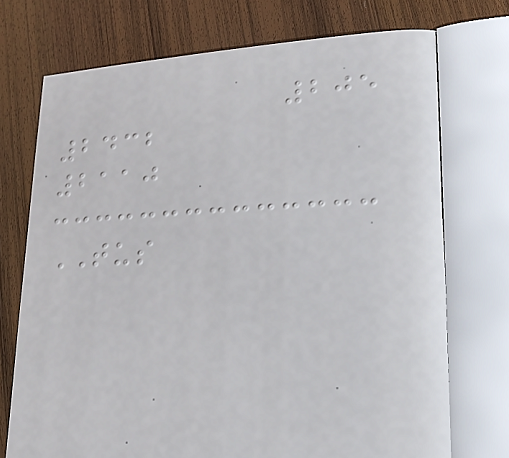205
2432
2110
TUS
